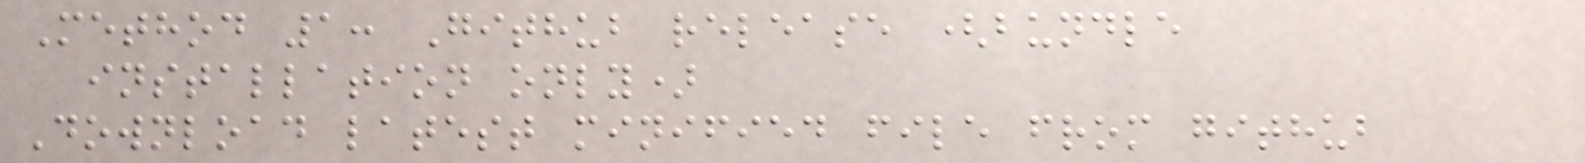Method 1: Github release (bundle
installation only)
Download latest minified file from github
